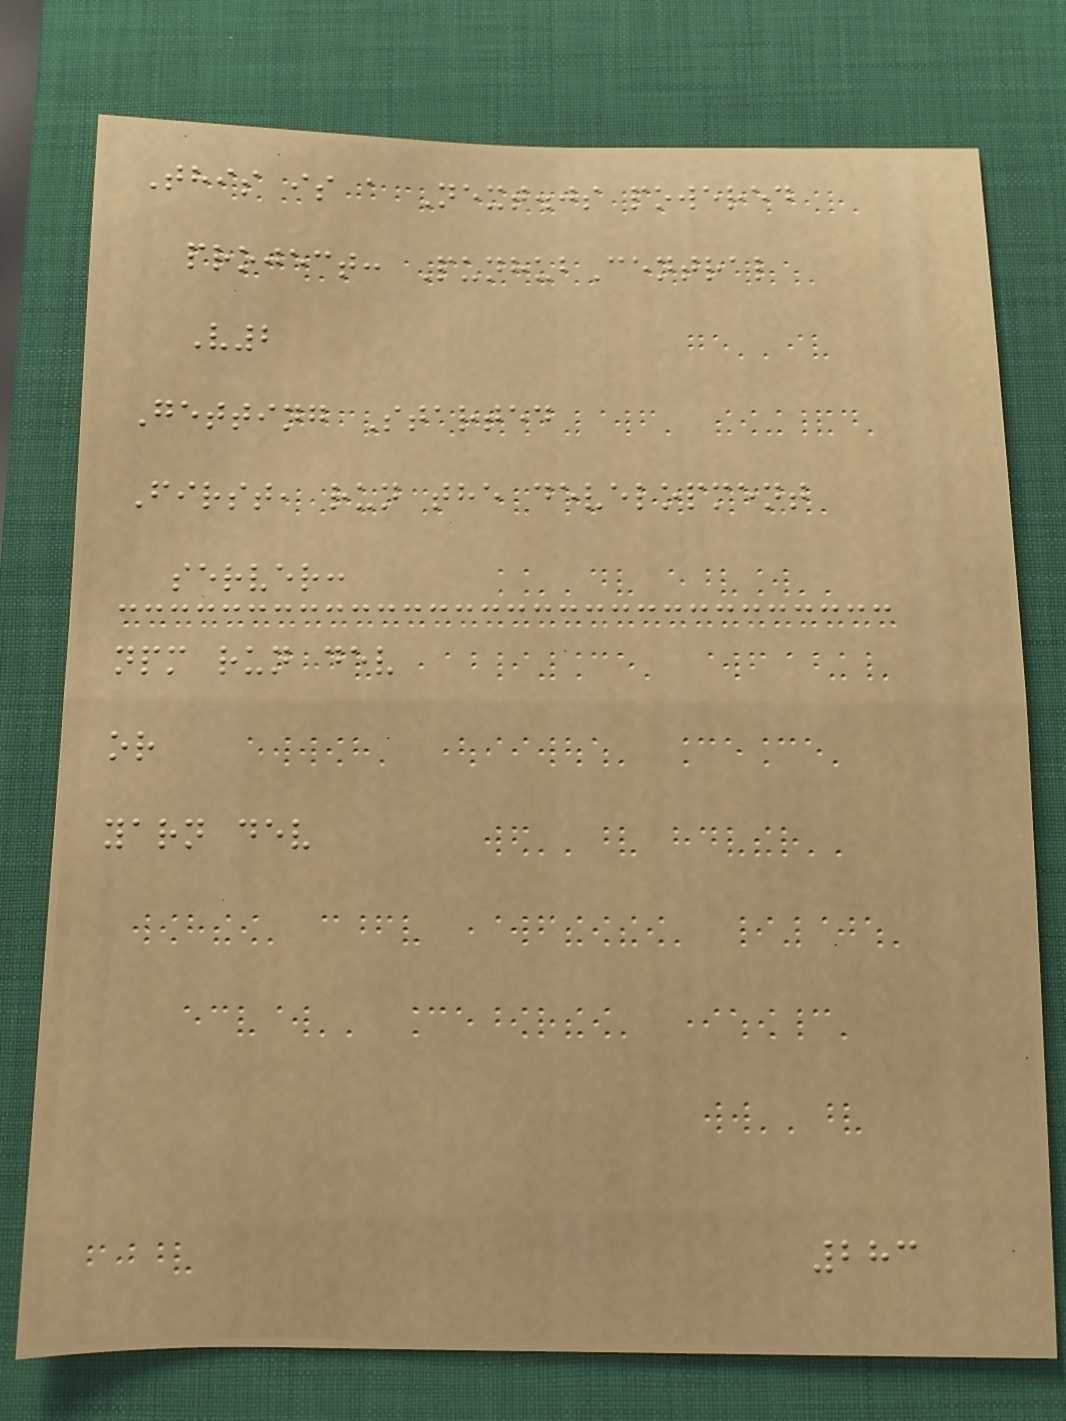This is a Next.js powered
project: PunhubCentral
V2
Getting Started
First, run the development
server:
npm run dev
or
yarn dev
283
